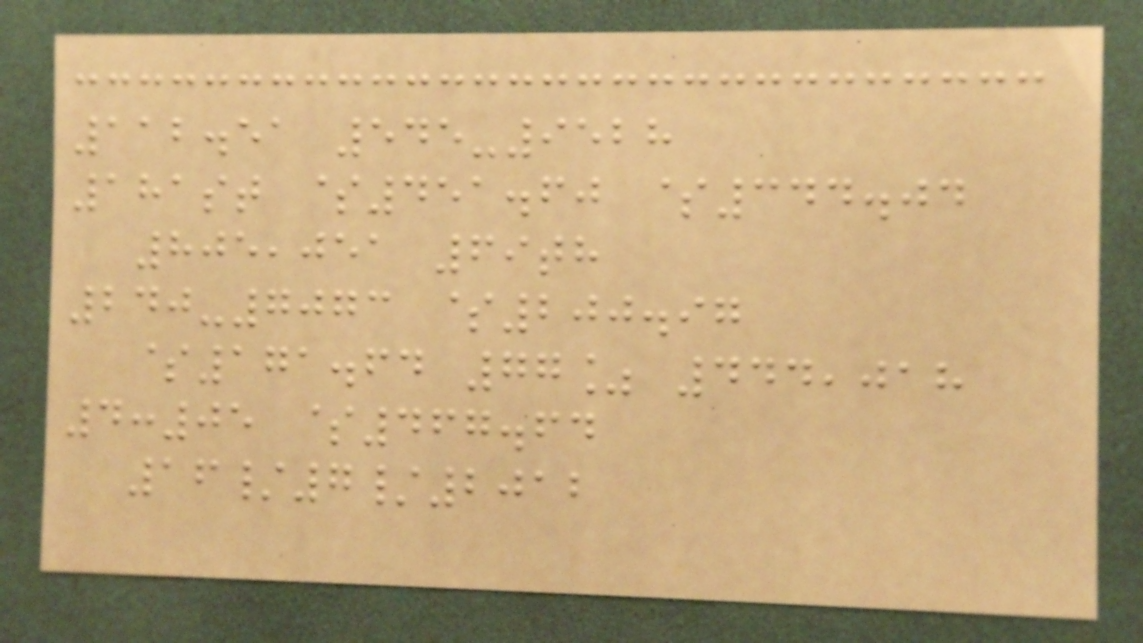112.51 545-9528
181st $451.60 $344.04
805,051 69th
240-7073 $200.97
$171.64 77% 444,018
4:05 $467.64
16/7/2012
